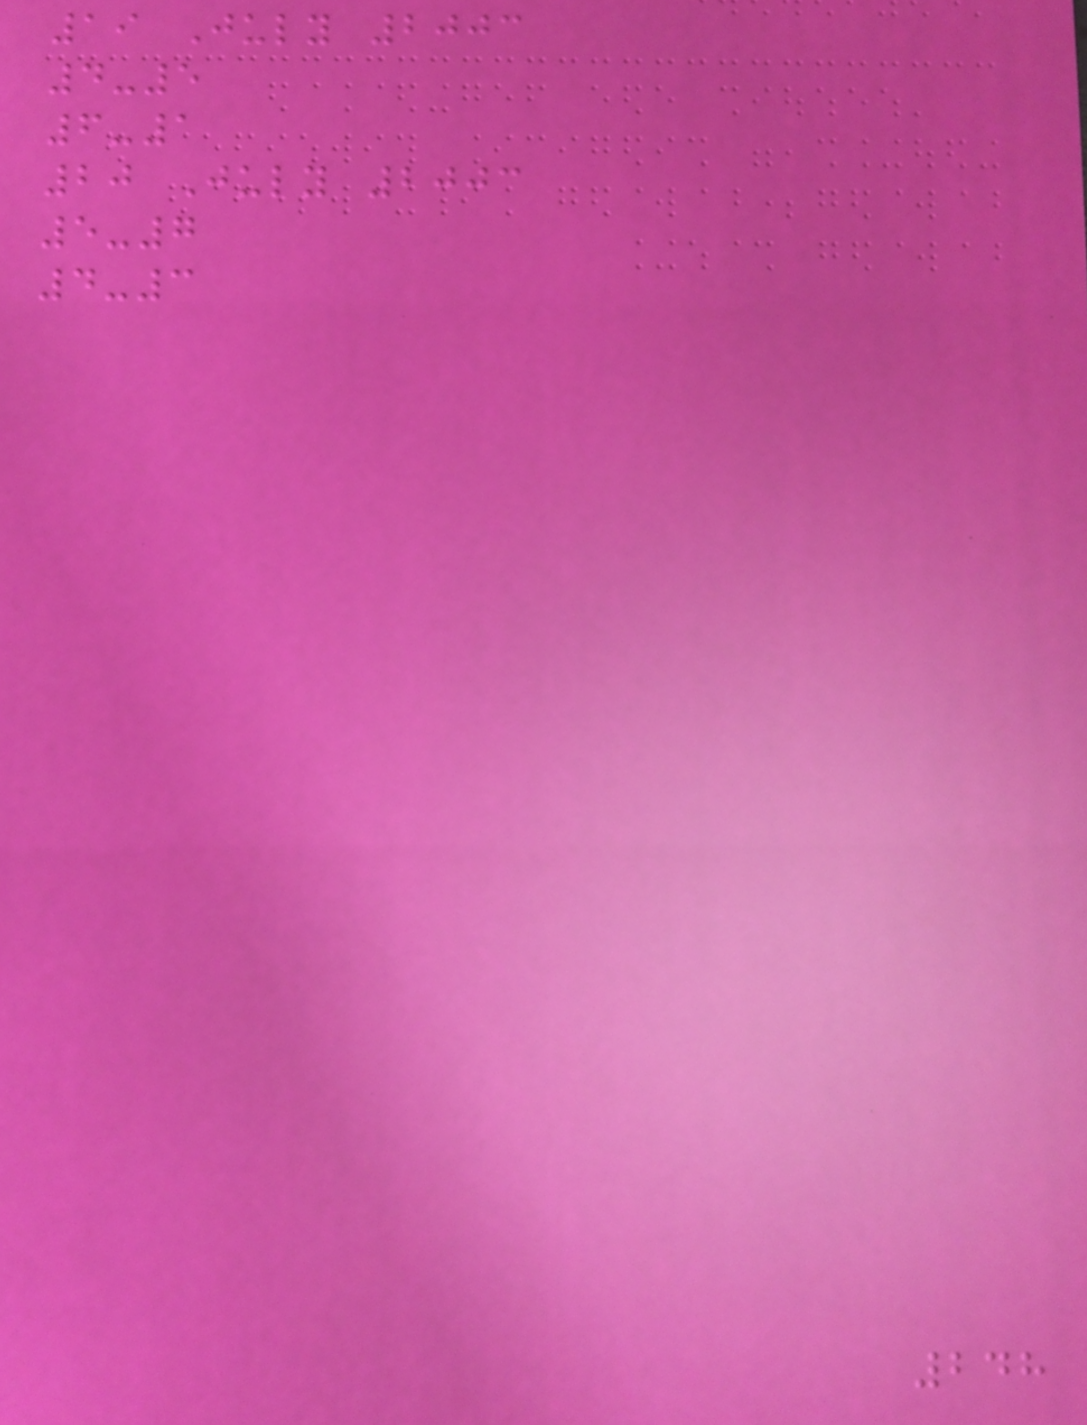19 July 2003
4-5
6-1
20 July 2003
5-7
4-3
248
